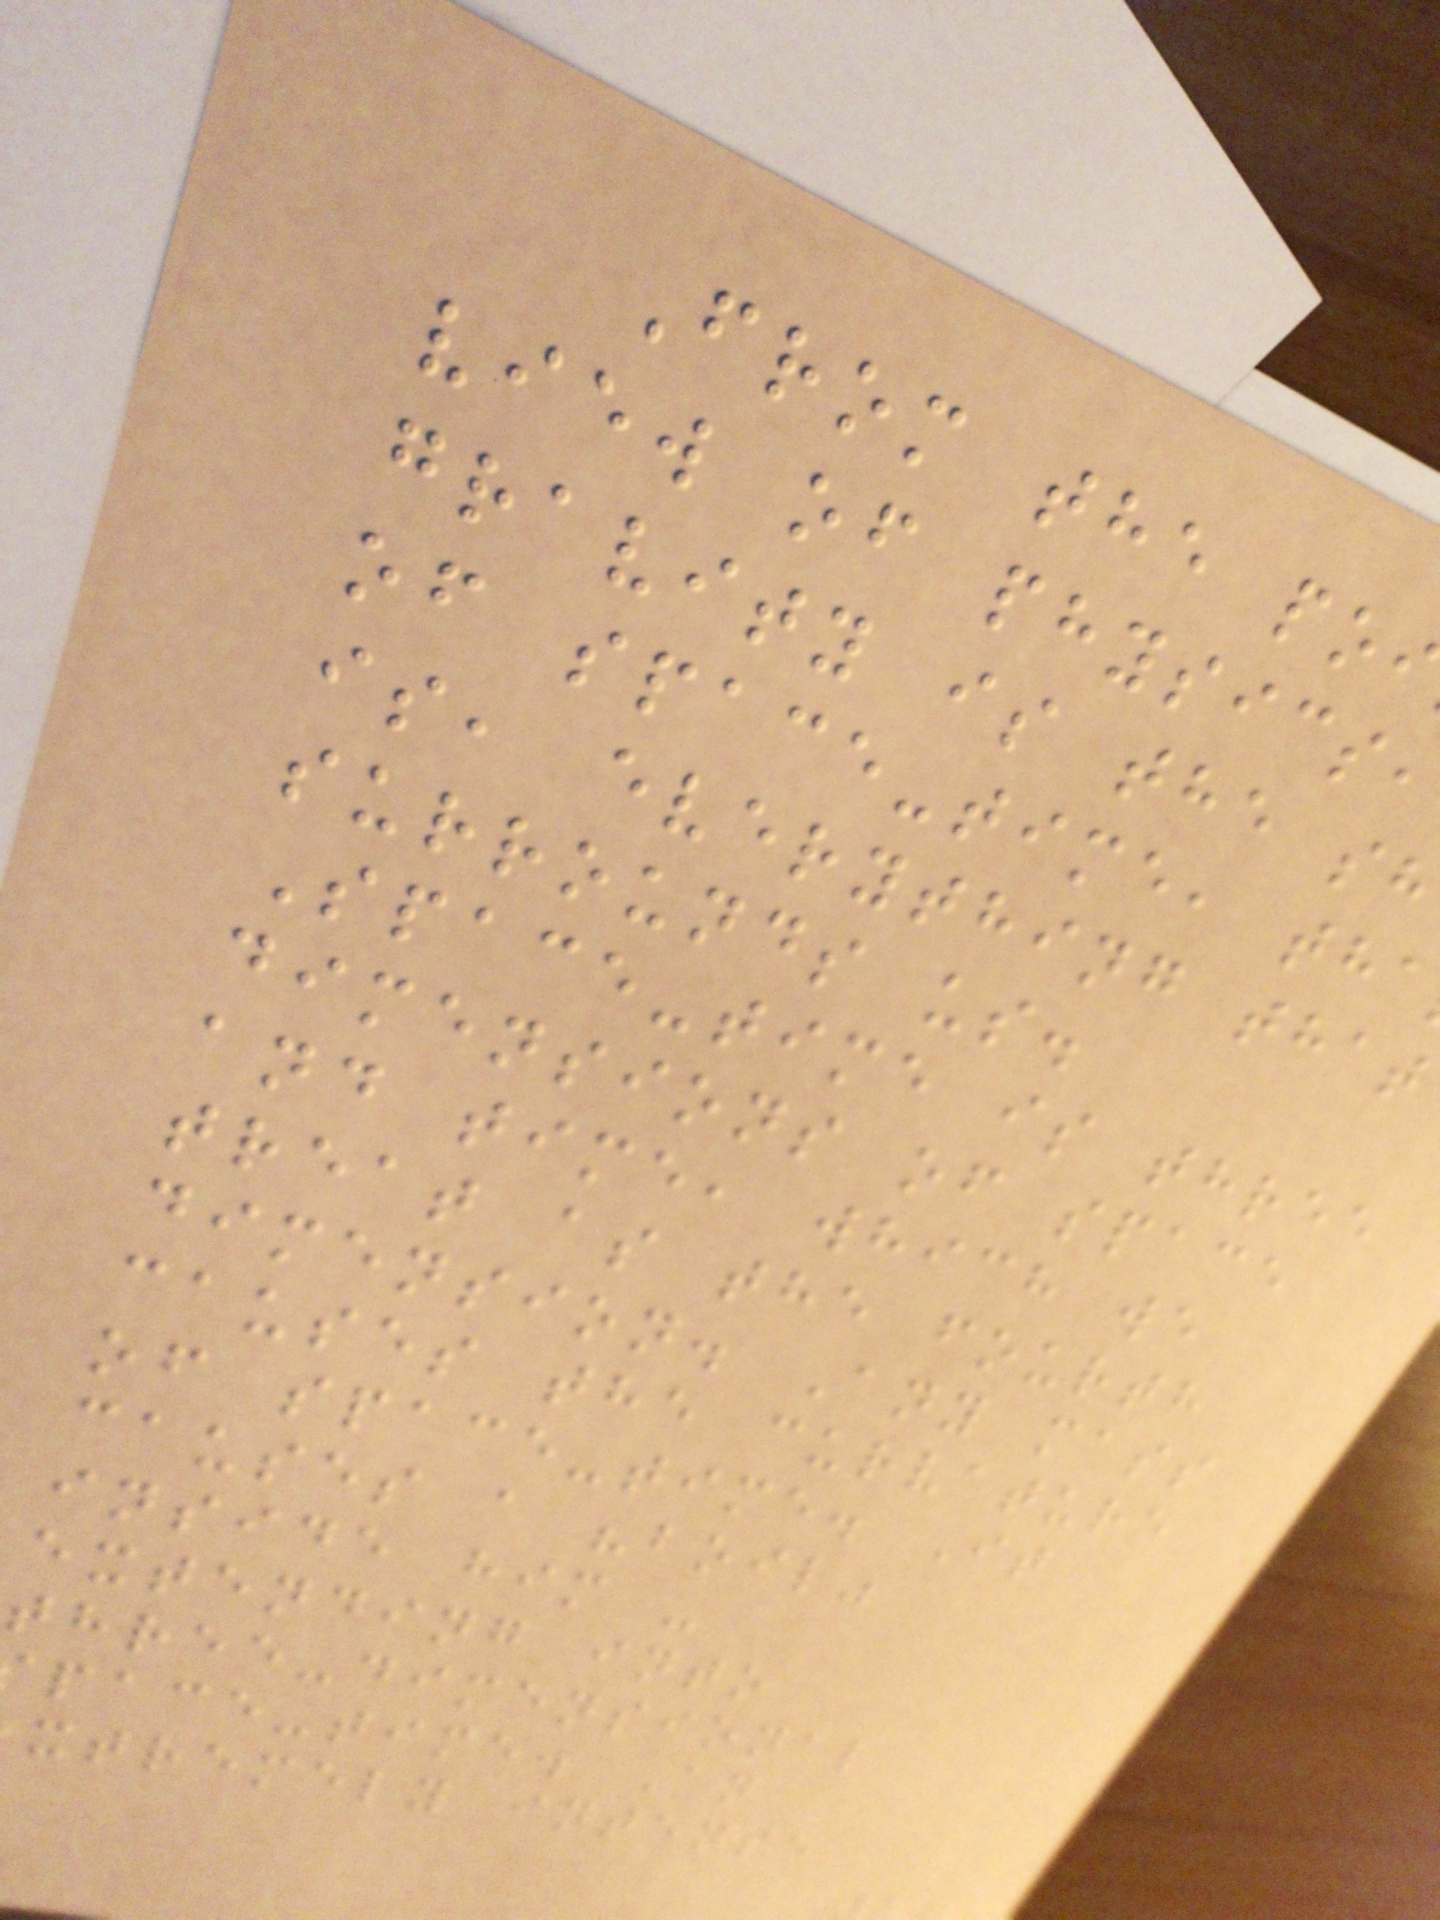From the po
view of physics,
gravity is the sh
of space-time, tha
is, everything that
surrounds us.
Space-time is three
dimensions of space
and time, which we
treat as the fourth
dimension. Any mass
causes the curvature
of space-time. It
causes a "boil"
inside him -
extending into
three-dimensional
pace-time. An
xtremely intense
